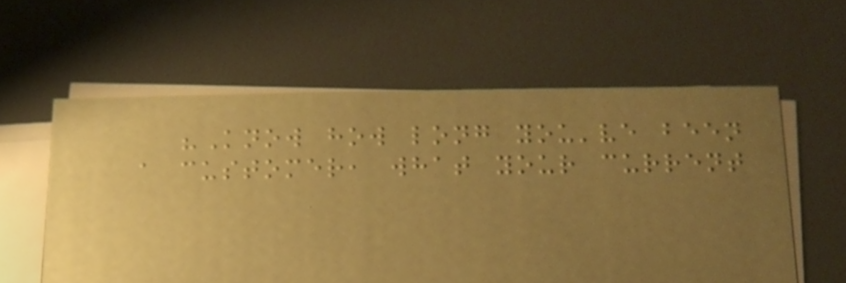"Know how long you've been
a customer, what your current
